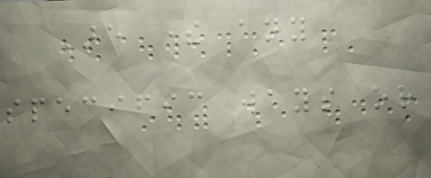Are there any
specific ways or
